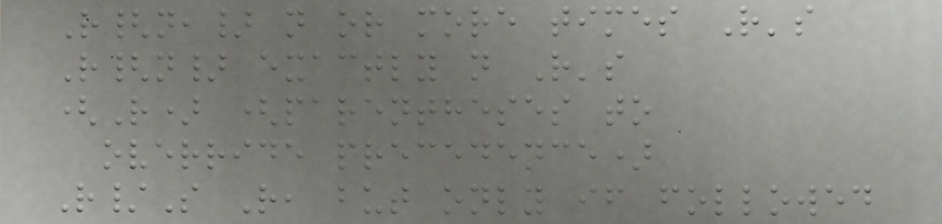R{n,} n or more times R's
R{n} exactly n R's
(R) (parentheses to
override precedence)
R/S R, but only if followed
